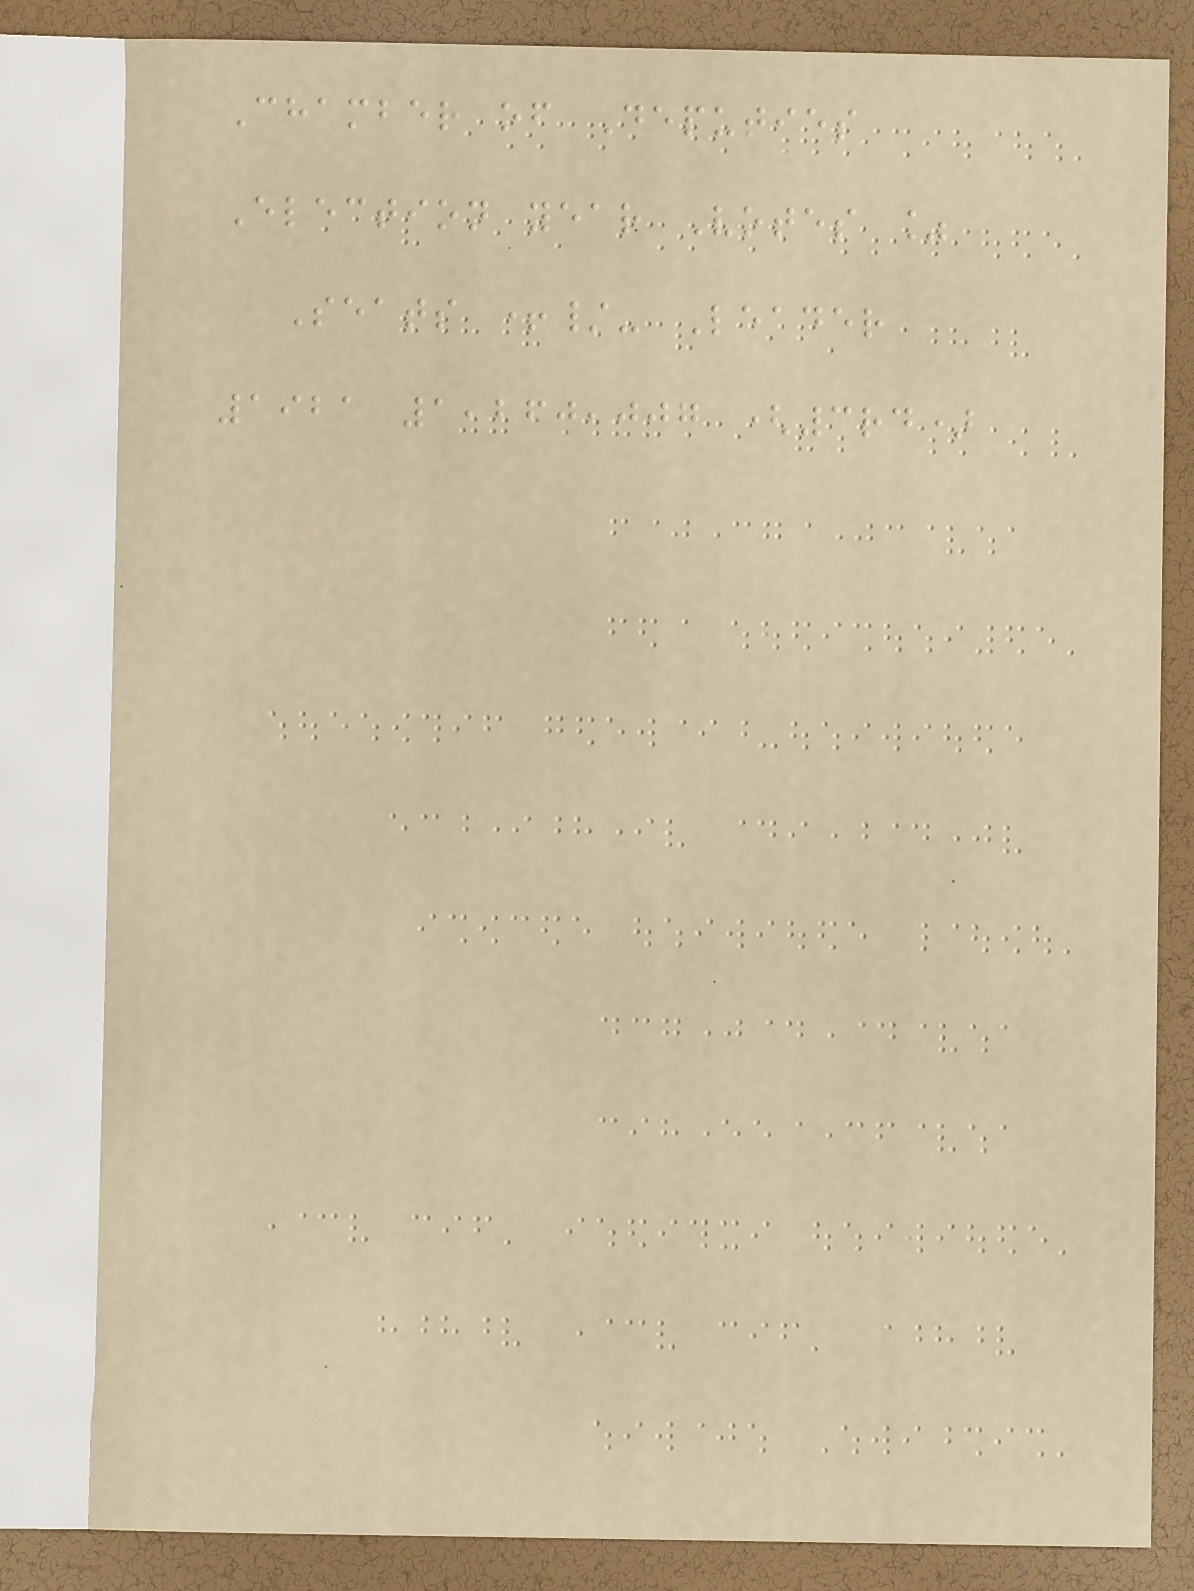Chamber of Deputies
Election year Votes %
Seats +/- Leader
1921 1,260,007 (3rd)
